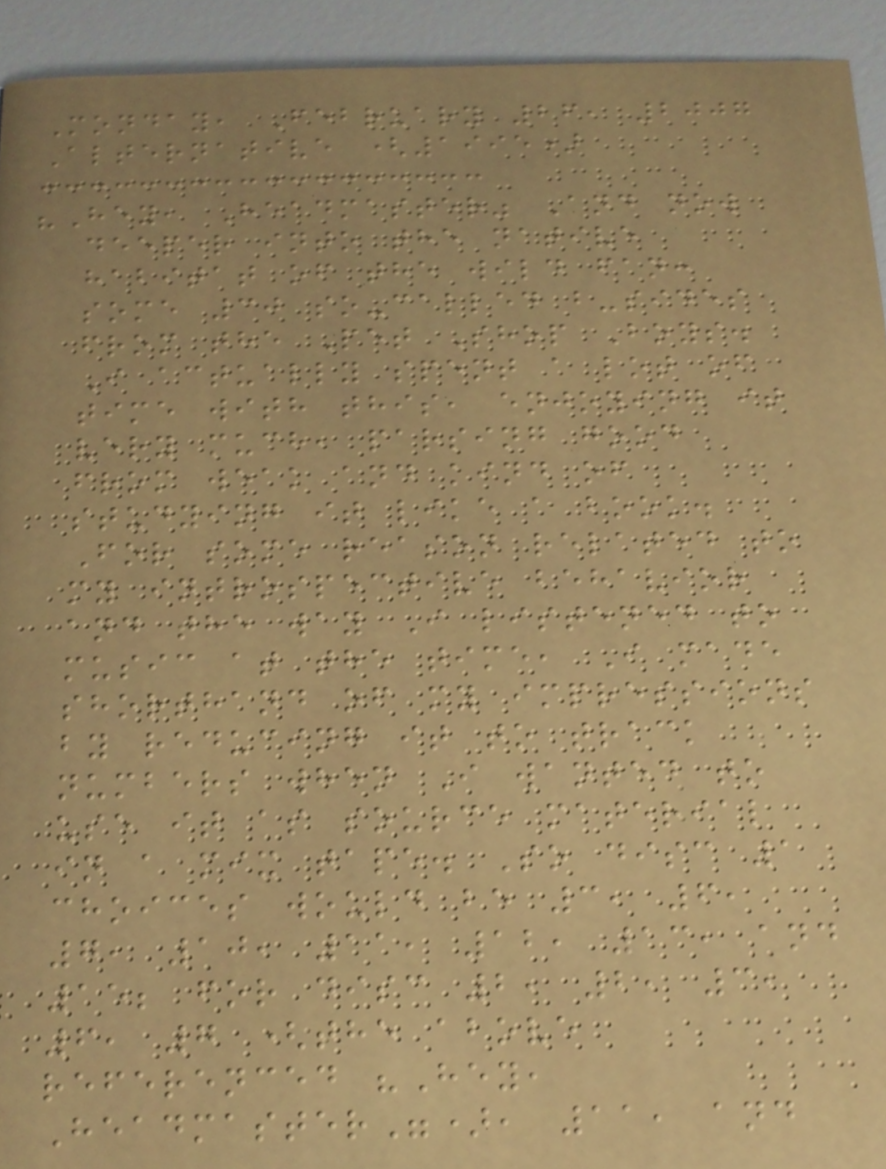Monday, February 26, 2007
Alternative (1995)
"Hey, Headmaster" And now
deeper into the native
habitat of the wild fan:
some 30 so-called b-sides
from the Pet Shop Boys.
I actually spent a lot of
time with this, enjoying it
very much, parsing good
from weak and kind of
studying it like a book.
For some reason related to
my introspective behavior
and the way I listened to
music at the time, I made
shorthand of my impressions
by reducing it to track
numbers when I wanted to
use it as source material
in a mix tape. So disc 1
choices would be 3, 6,
7, 10, 11, 12, 13, and
15; for disc 2, 2, 3,
6, 7 (the above
referenced "Hey,
Headmaster"), 11, and
